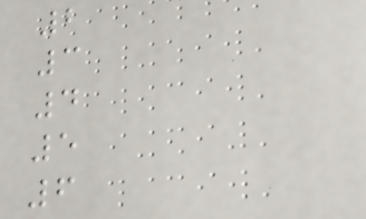2
3
4
5
6
